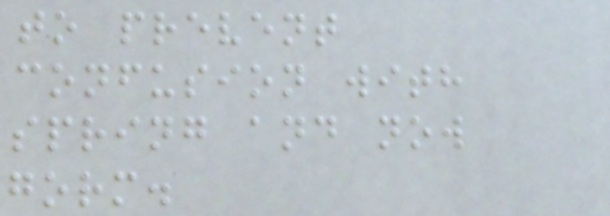to prevent
confusion with
spring and now
gorm.
